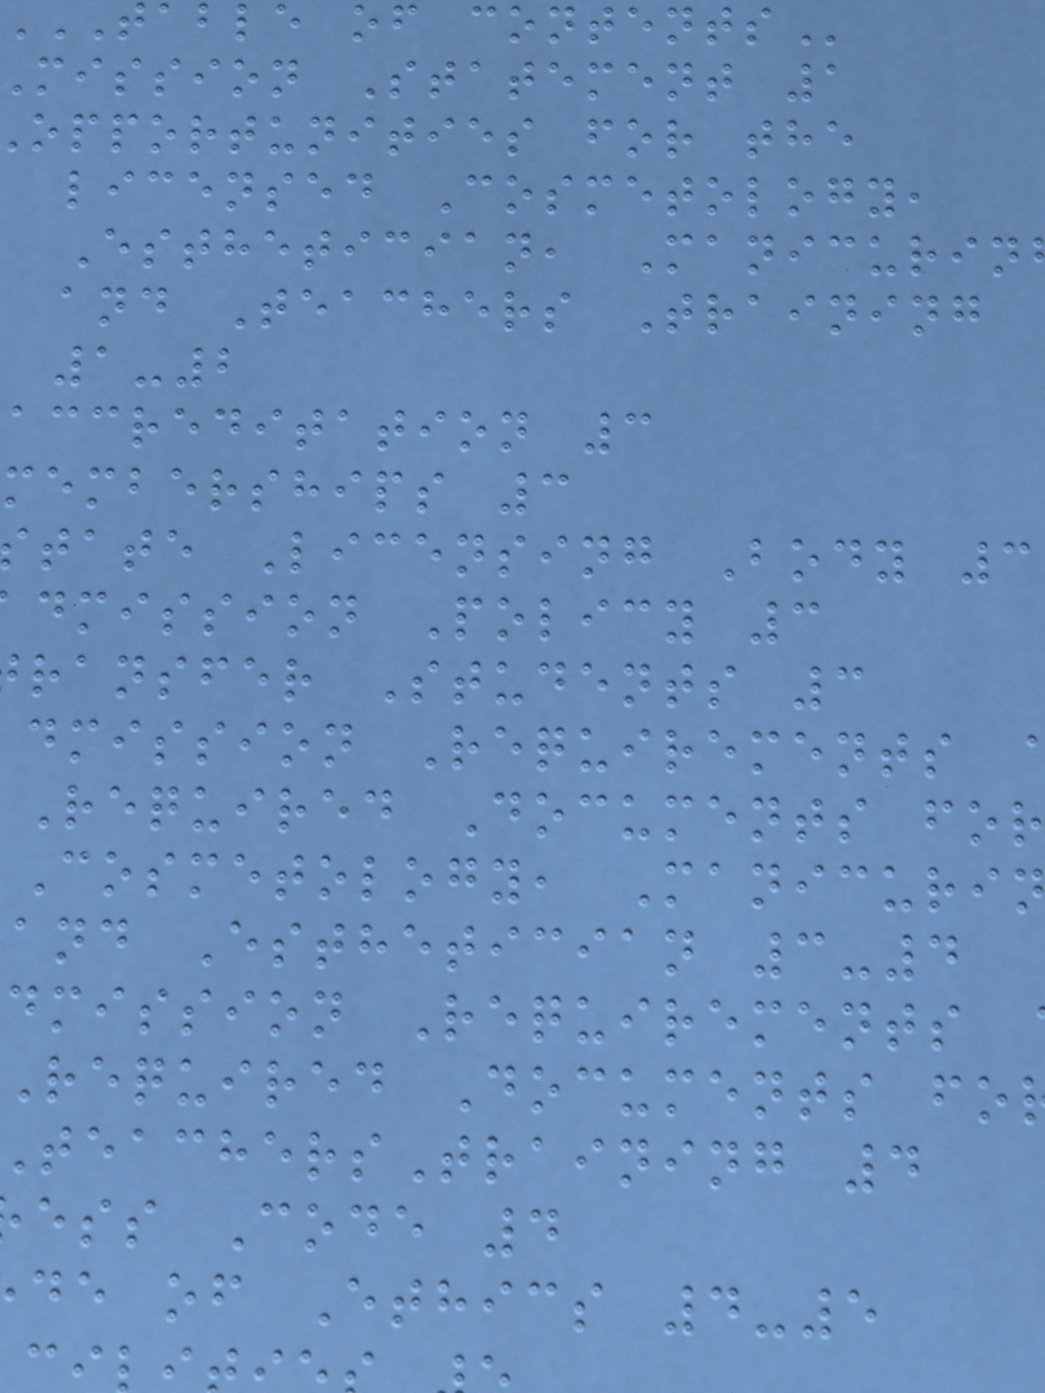TABLE of
mission Statement 1
opportunities for the
licensed Cosmetology,
Esthetician, Manicurin
and Teachers Training
1-2
accreditation 3
memberships 3
tate Licensing Body 3
dmission Policy 3
ransfer Students 3
dmission Requirements
Required Documents for
Cosmetology, Manicuri
and Esthetician 3-4
dmission Requirements
Required Documents fo
eachersTraining 4
ess Code 4
de of Ethics 4-5
